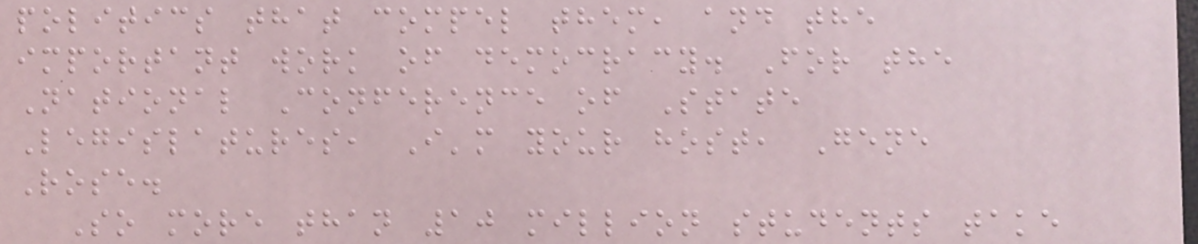politics that compel them, and the
important work of democracy. For the
National Conference of State
Legislatures, I'm your host, Gene
Rose.
So more than 10 million students take
